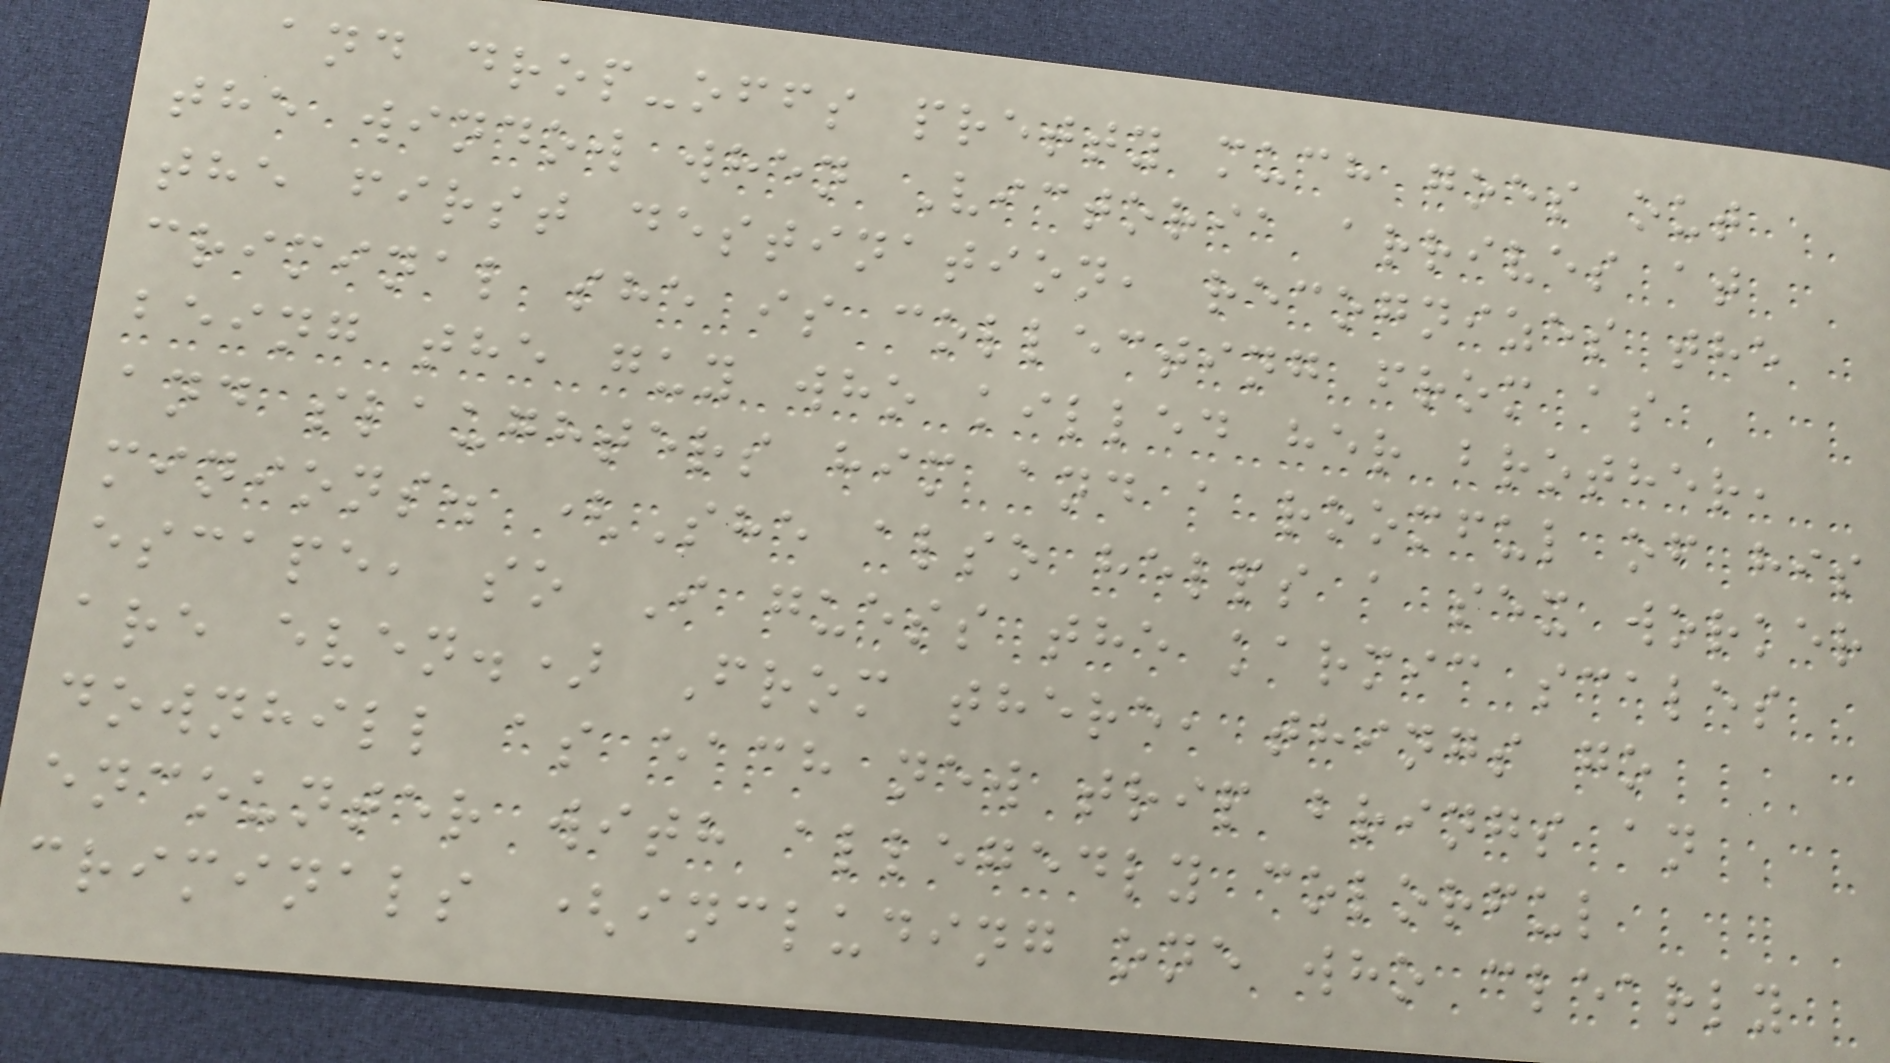and drop-offs pretty much goes out
the window when Victoria arrives at
the first destination, recognizes the
criminal she is collecting from as
being the guy who killed her brother,
and slaughters him and a roomful of his
minions. (She also helps a sex worker
escape, so I guess the karmic scales
are even.) From there, things go
downhill as each new trip brings an
encounter with allegedly colorful
criminals (including one who clearly
